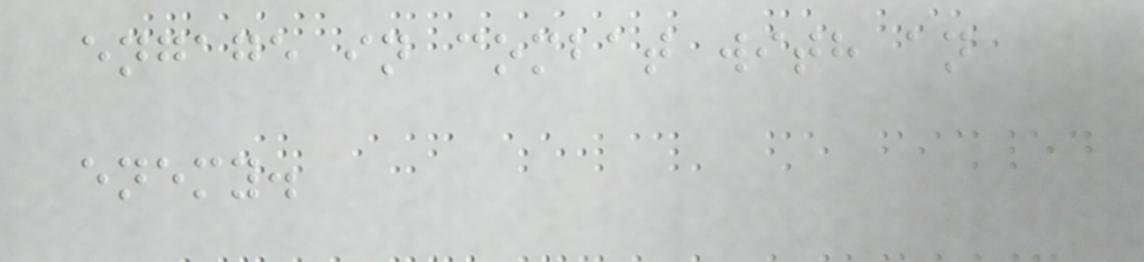engage in combat with an
enemy.
